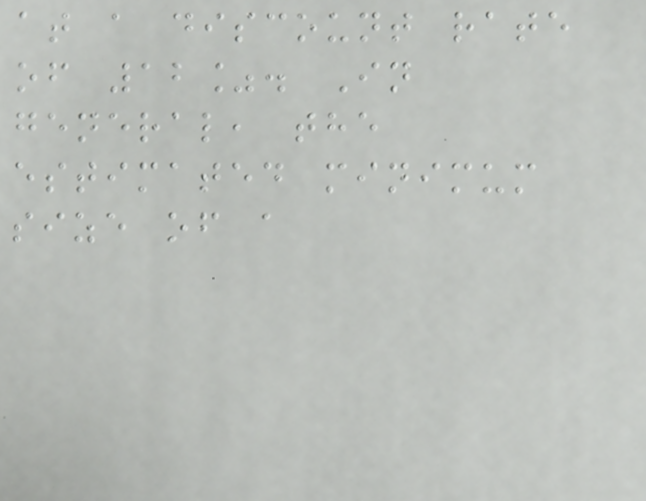at a discount rate
of 12%. In
general, the
estimated minimum
size of a
